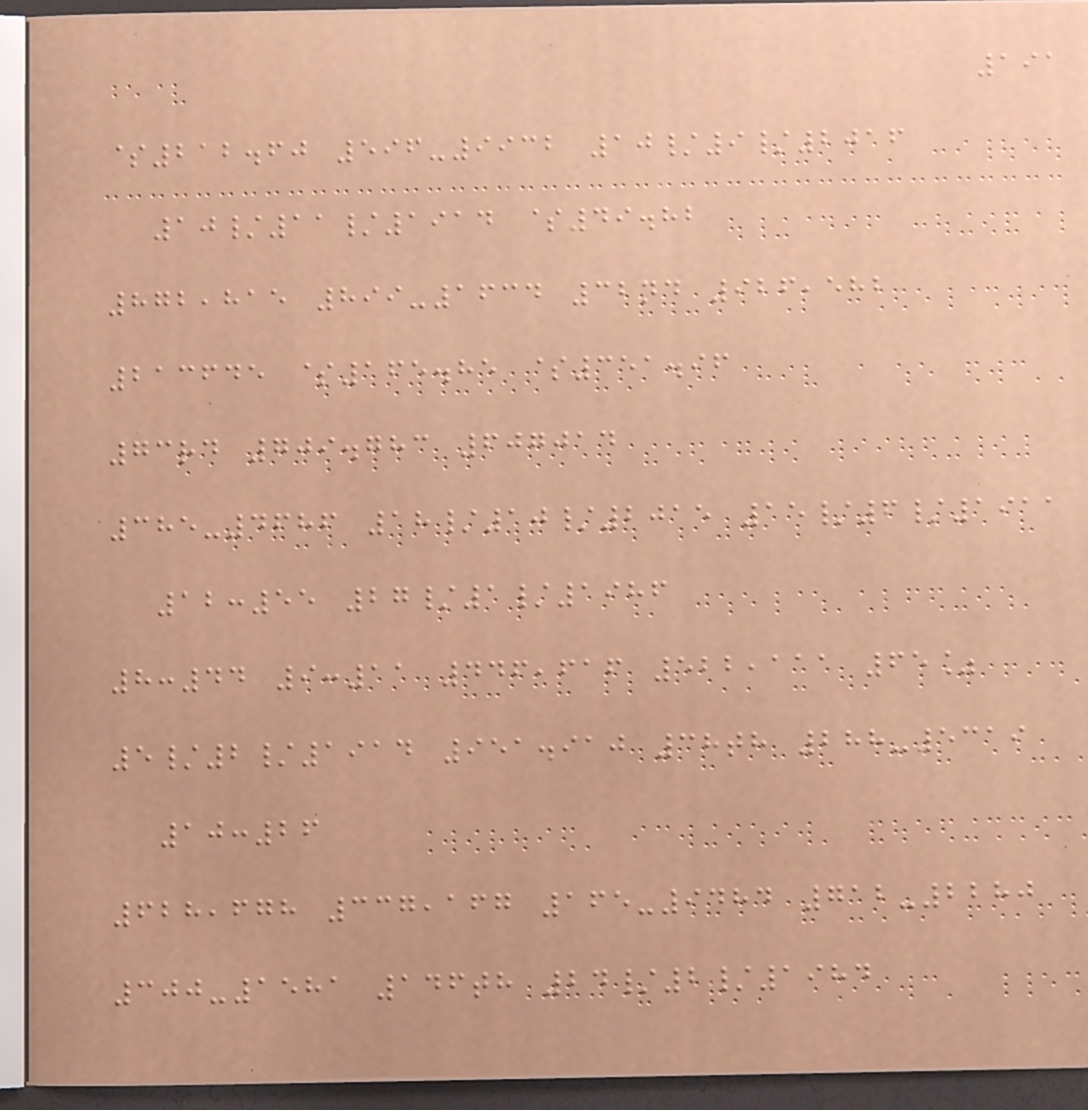191
$212.60 596-9932 10/9/2016
10/11/1914 $49.82
872,815 899-1634 32nd 926,582
213645 $165.85 $351.96
73rd 709.783 607014
385-4686 18/10/2015 15/6/1911
12:55 27/1/1986
8:44 9:11 446,616 522,111 65%
5/2/1914 951.910 38th 288-5319
10:26
628,678 337,167 165-9484 712-2280
300-1581 146th 24/2/1984
